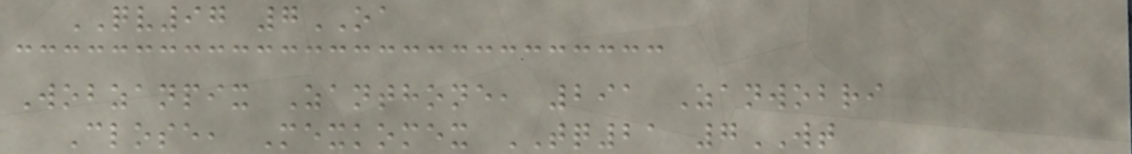QV97 7OA
Wobzanpix Zanthone, 291 Zanwobri
Close, Mexkomex TQ21 7WT
